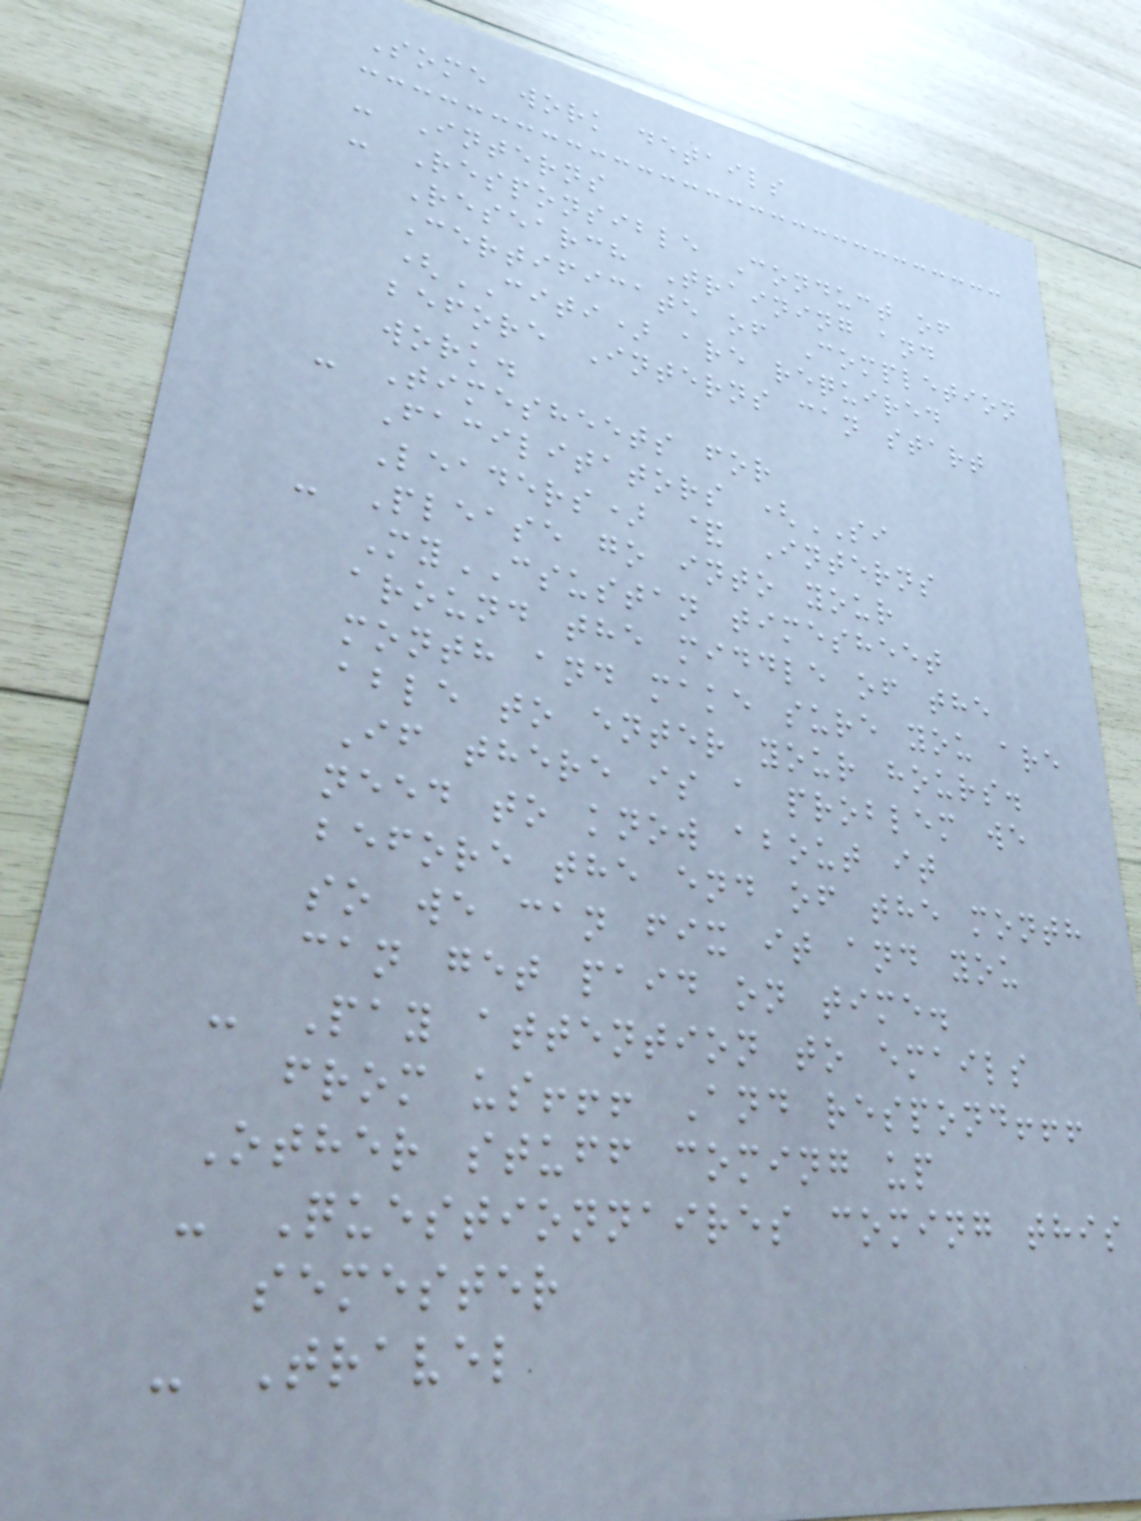Some work details
- Interns
- Responsible Conduct of
Research Training and
Certificate of Completion
(CITI) are required
before Interns can start
work.
- Timesheets for
Facilitators (SI
Leaders) & Interns
- Please go into your
MyCSUSTAN timesheet
around the middle of the
month and make sure you are
able to enter your hours.
If there is a problem we
need to know about it
before the end of the month
so we can fix it and you
can get paid on time.
- Pay attention to emails
from us!!! And respond!!!
Other stuff coming up
- Questionnaires coming this
semester
- Travel
